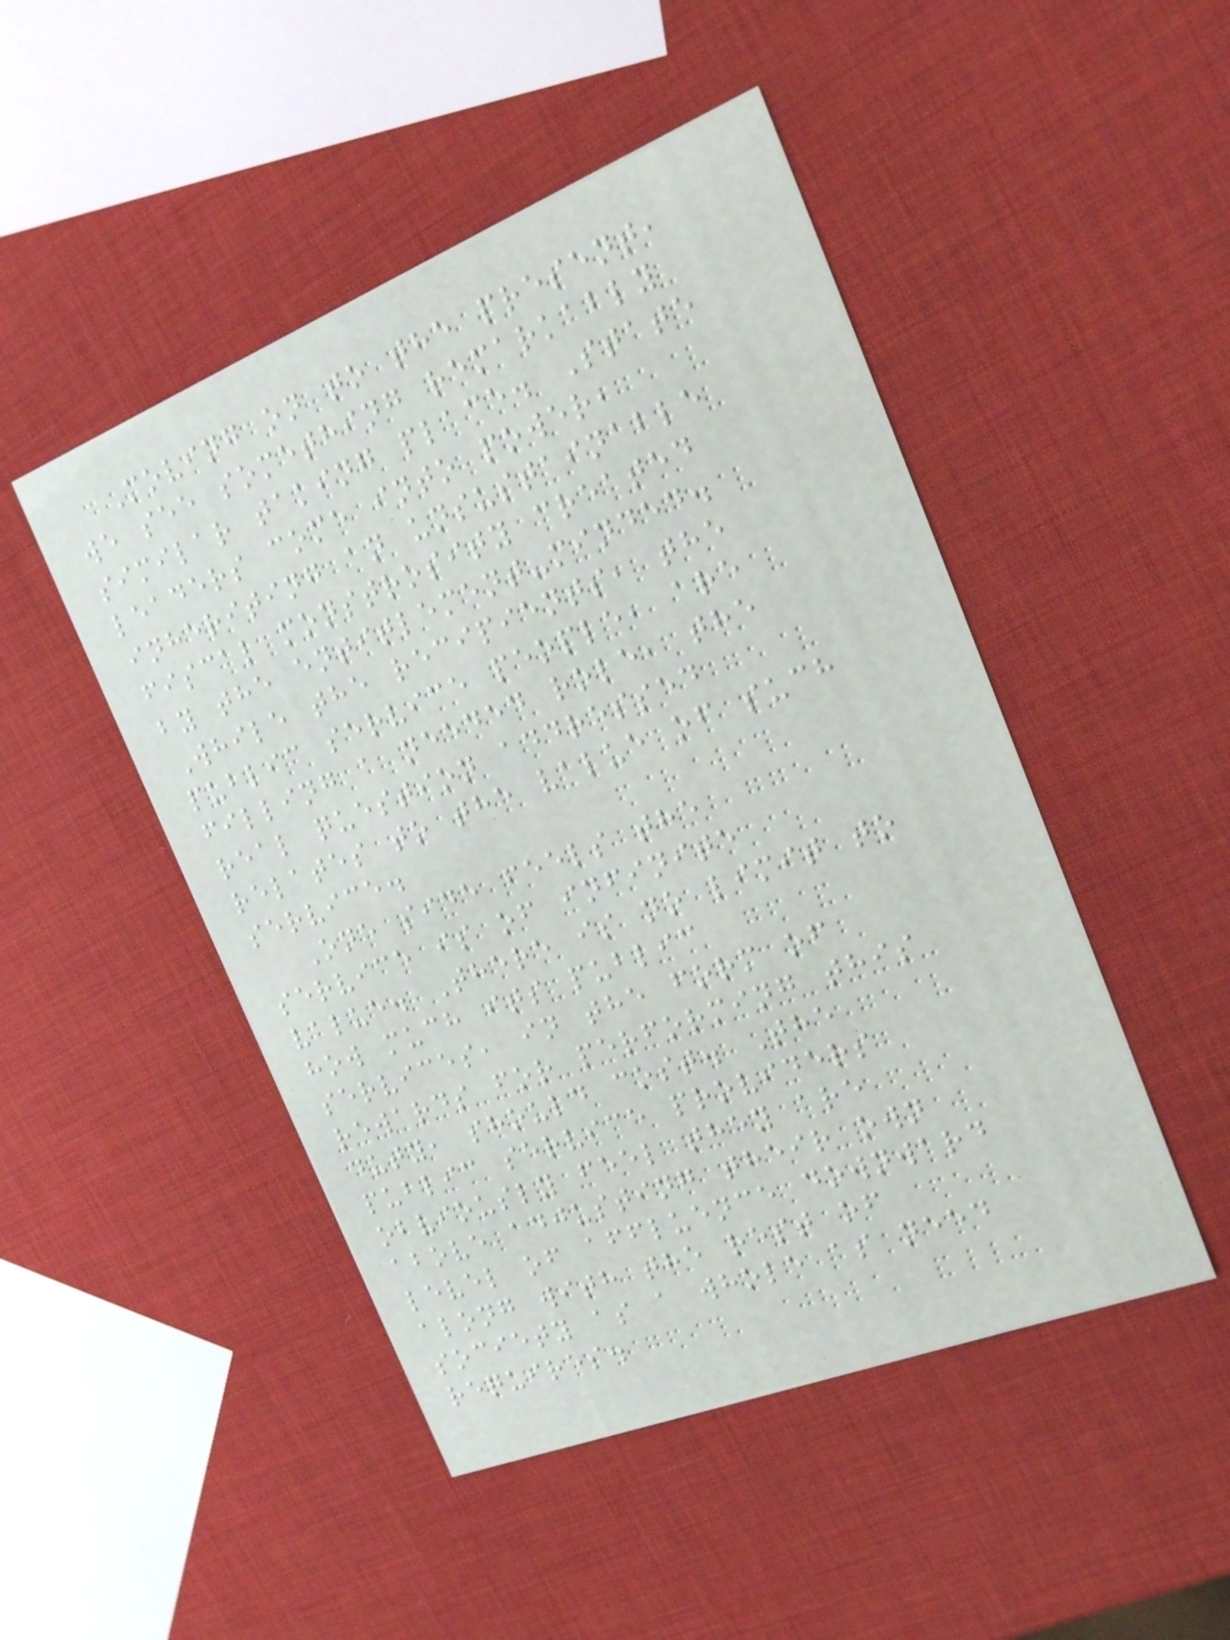Moving on to the present,
we see something remarkably
similar taking place. State
leaders come into power,
inheriting an unsustainable
fiscal monstrosity created
by the entitlement-minded.
While the recipients, the
public service people, are
filling a needed role, the
real question addressed
relates to the value of such
service.
One side feels the
service is of infinite
value. There is no limit to
how much its public
services, in the form of
rewards for performing this
duty, should cost. The
public service providers
obviously feel they are
above adjusting their own
level of affluence downward
along with the rest of
society as a whole as need
requires.
